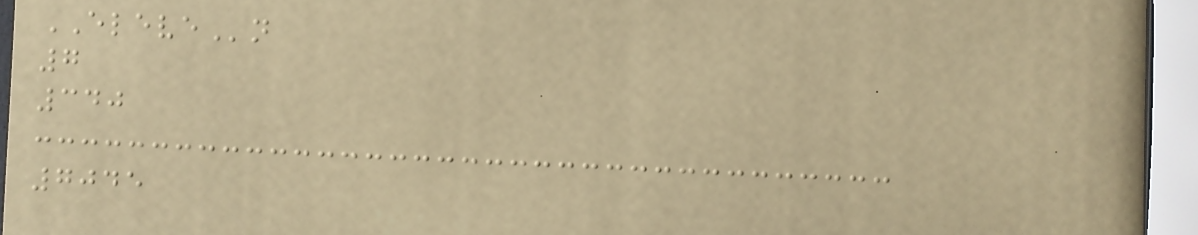ELEVEn
7
340
7045
